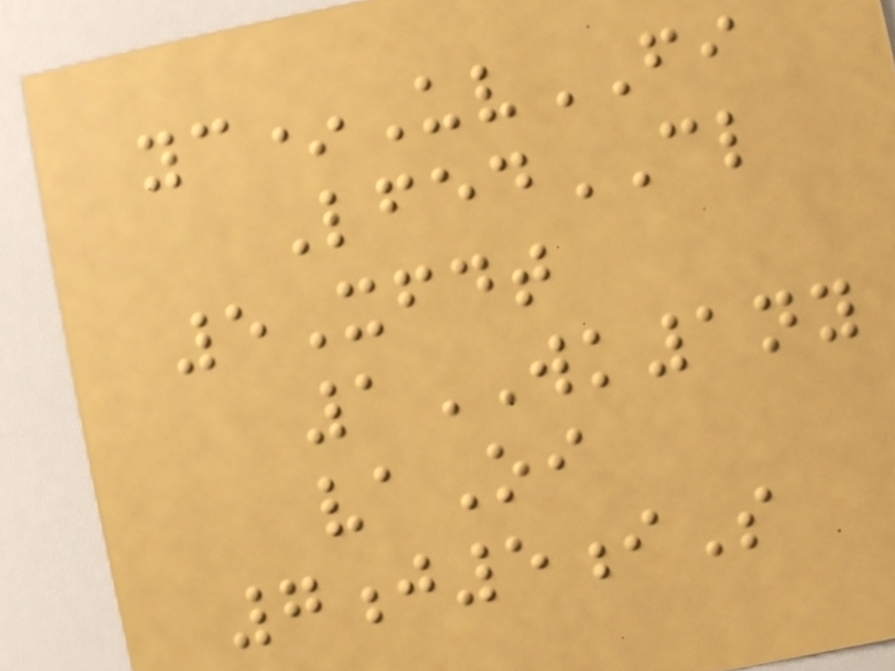yc*UvFI
LfedCL
5Xfdt
1WK1ny
vaOi
7j5iS
